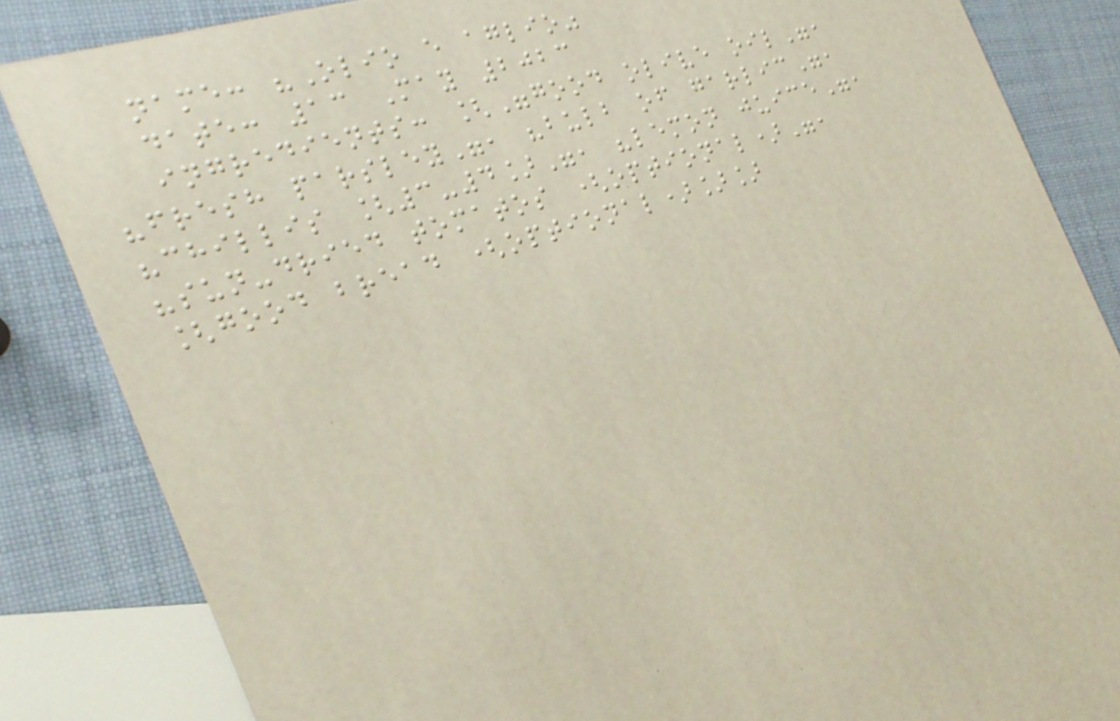name: "Olio e aglio"
date: 13 May 2023
ingredients: ["good olive oil",
"fresh parsley", "bulb of garlic",
"chillis [3-4]", "lemon juice",
"sun-dried tomatos (optional)",
[good bread (optional)]]
